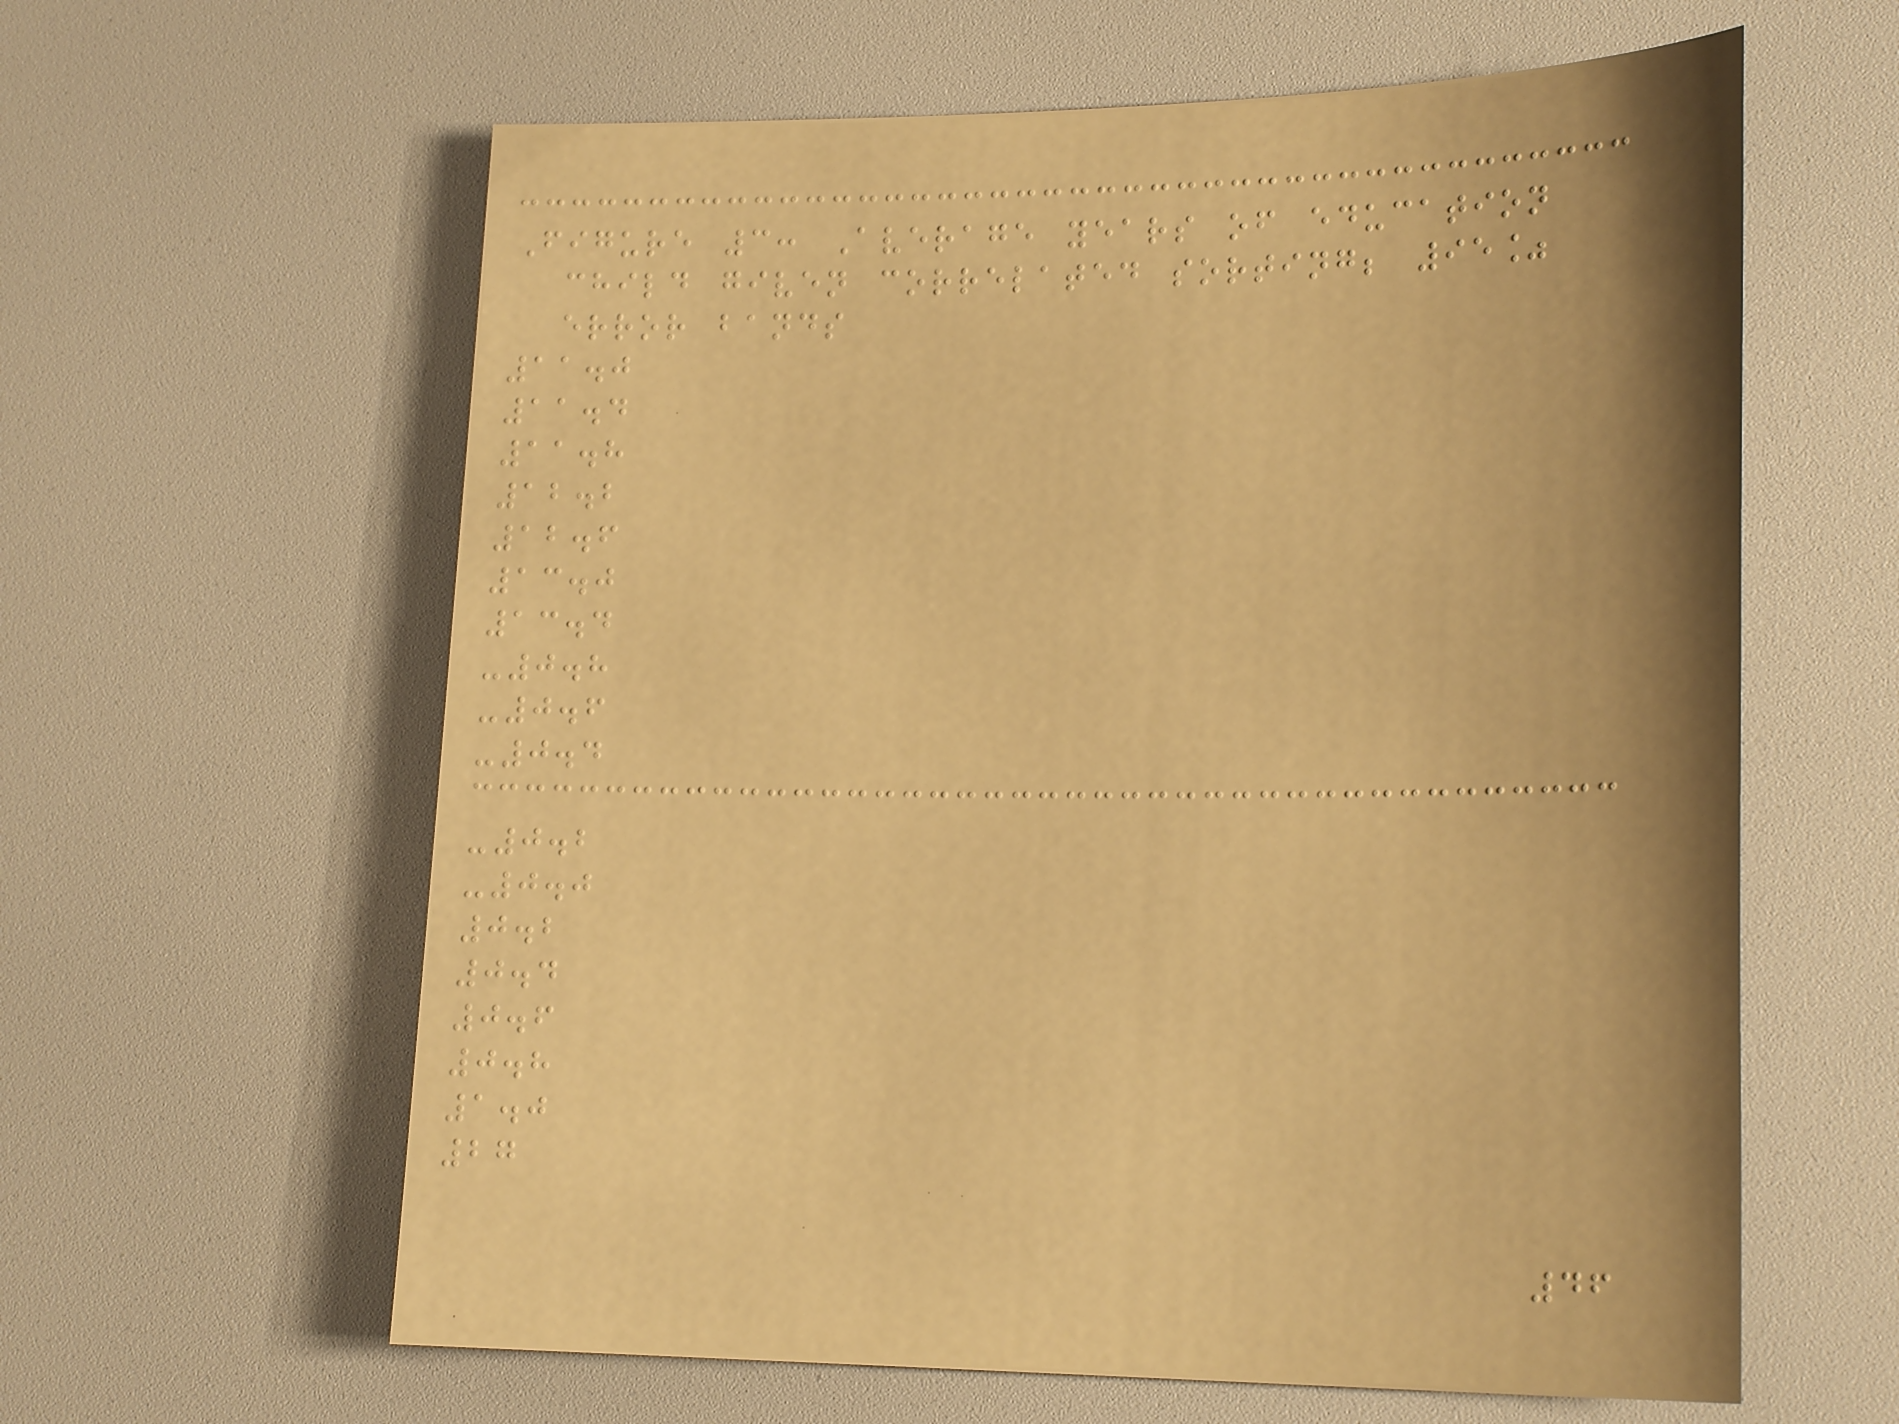Figure 3: Average years of education
child given correlated sorting; 95%
error bands
11.0
11.4
11.8
12.2
12.6
13.0
13.4
-0.8
-0.6
-0.4
-0.2
-0.0
0.2
0.4
0.6
0.8
1.0
27
46
